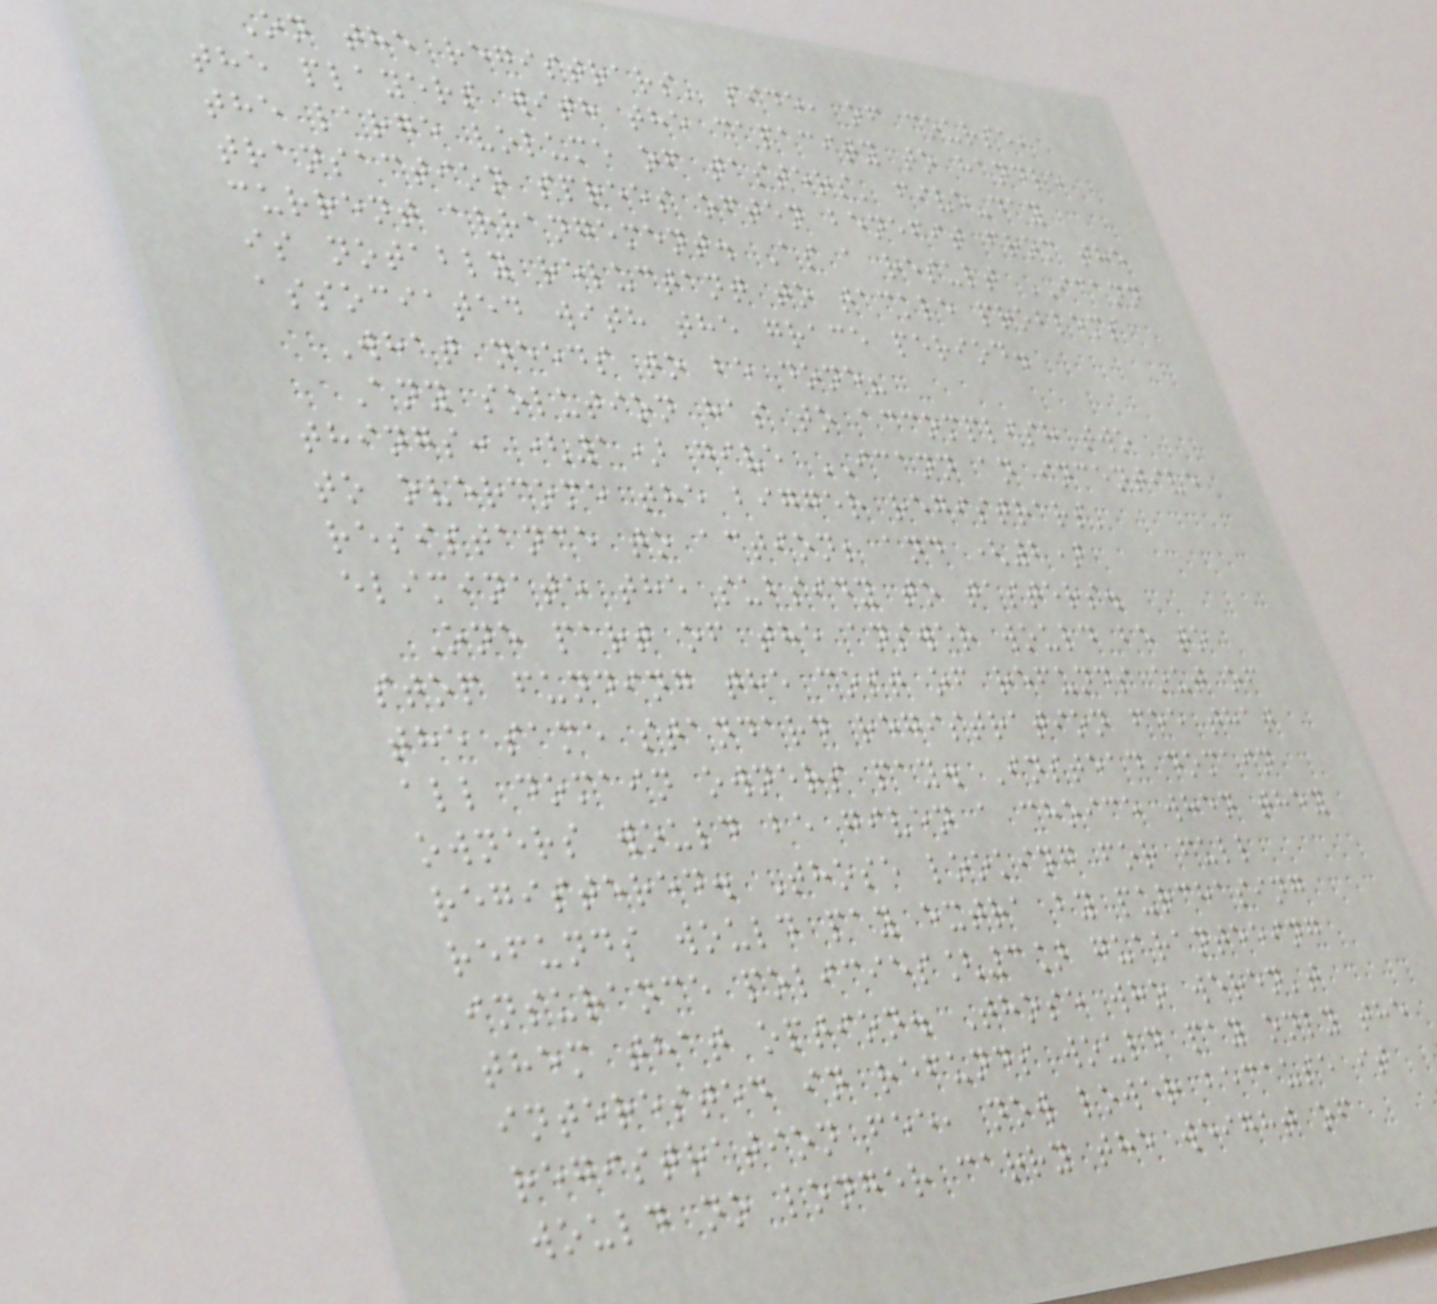On the registrars' side, of course,
the players with the capacity to handle
the large volume of tasters' five-day
transaction sprees often benefit from the
current arrangement. As a result ICANN
is notably reluctant to tackle problems
associated with the grace period.
What needs to be done?
Any solution has to accomplish two
things: (1) give ICANN an incentive
to overcome the bigger registrars'
resistance to action; and (2)
eliminate the subsidy to tasters.
One part of the answer would be to
stop funding the cost of refunds out of
the same standard registration fee that
all domain owners pay. Instead domain
owners would be given a choice when they
registered. Those looking for full
refunds would pay extra by purchasing
insurance policies[3] guaranteeing
them that option. Those who weren't
interested in refunds would pay only the
registration fee, now lower because it
would no longer carry the weight of
